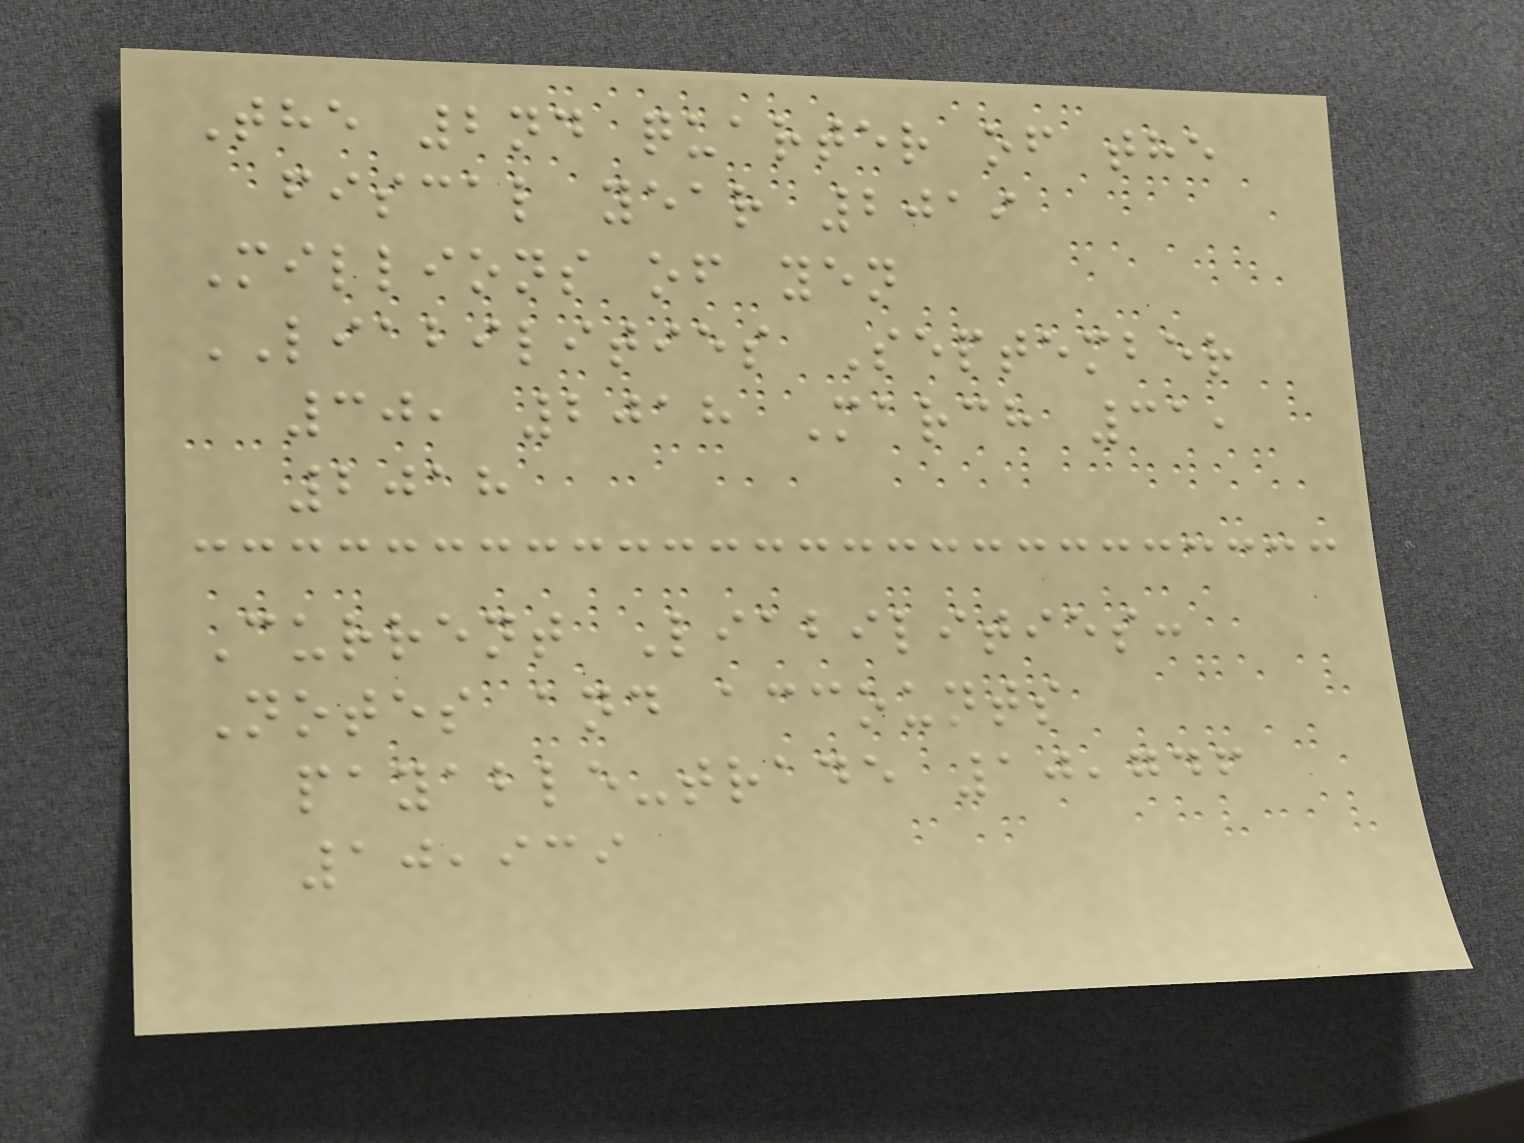The 2nd quarter of the
fiscal year 2019
Millions of yen
LIABILITIES September
30, 2018 March 31,
2018
Current Liabilities:
Notes and accounts
payable-trade 10,746
10,939
